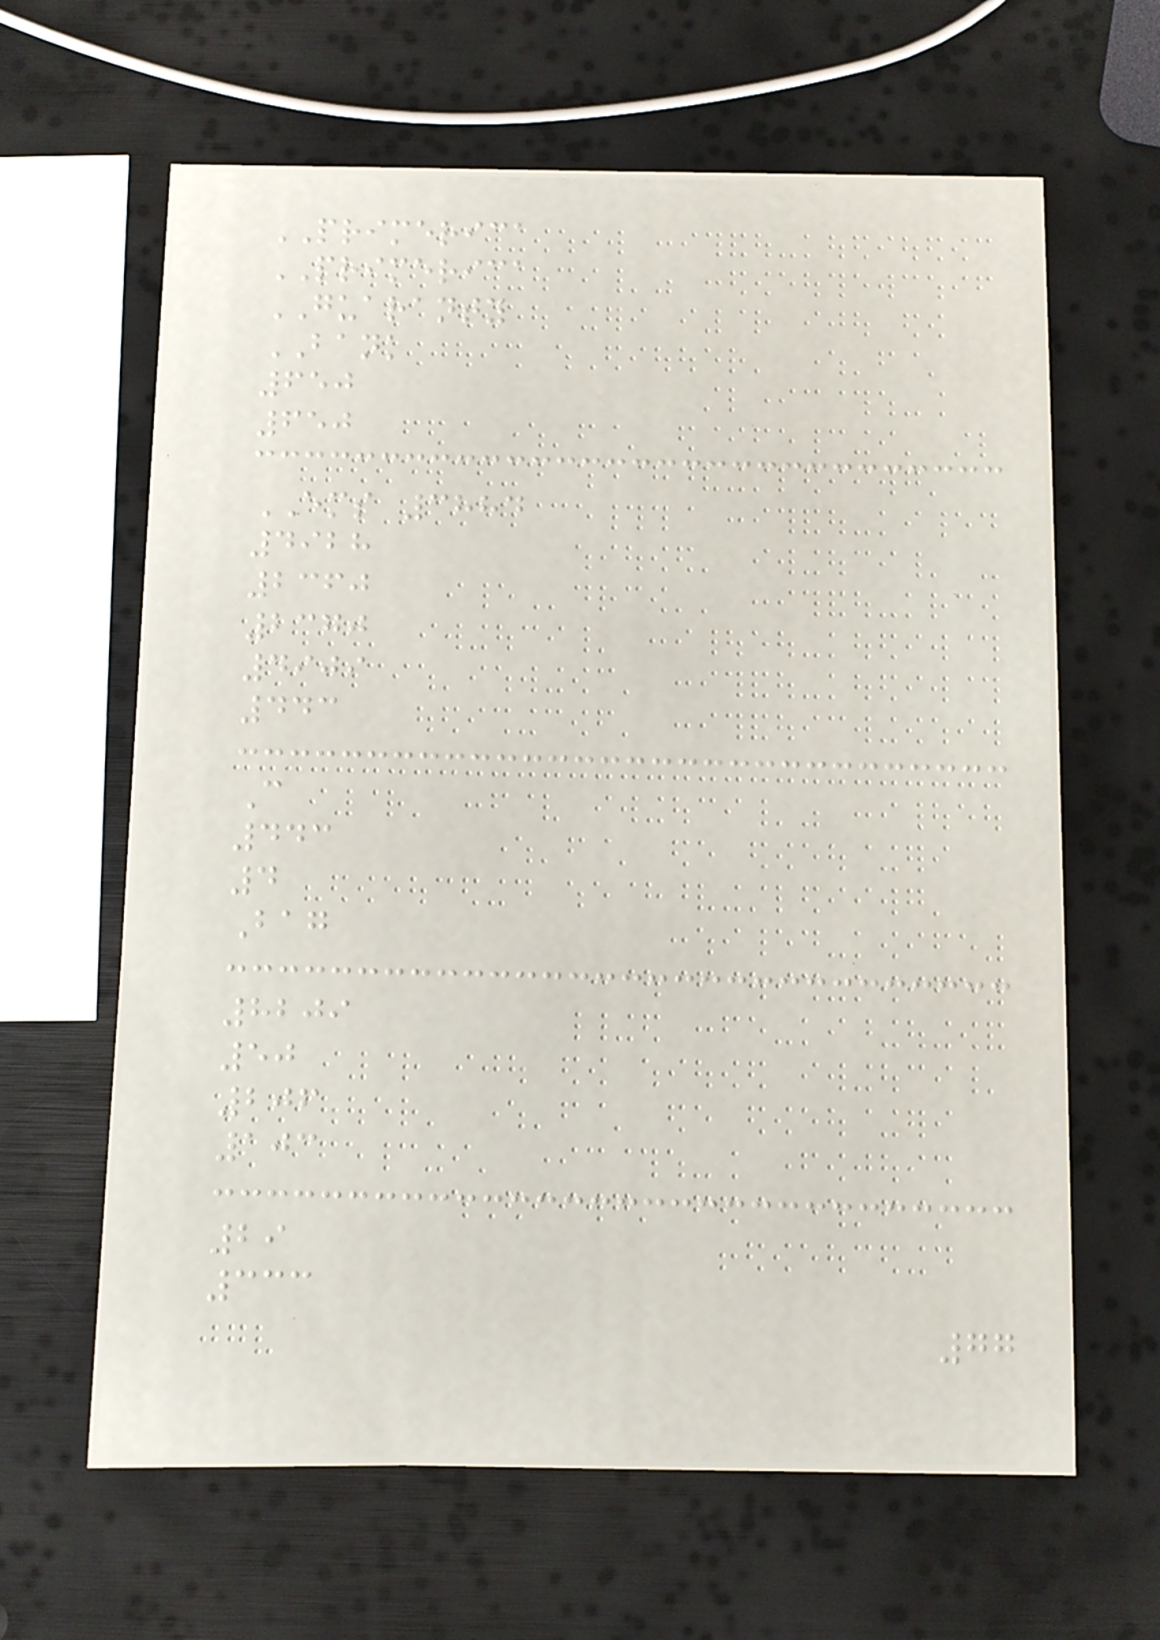PRIMERICA
PRIMERICA
GUARANTY
BANK
650
650
EMS 3884
4928
2360
2370
4909
443
C
443
4
Bag
8209
50
206
103
29
333
77
